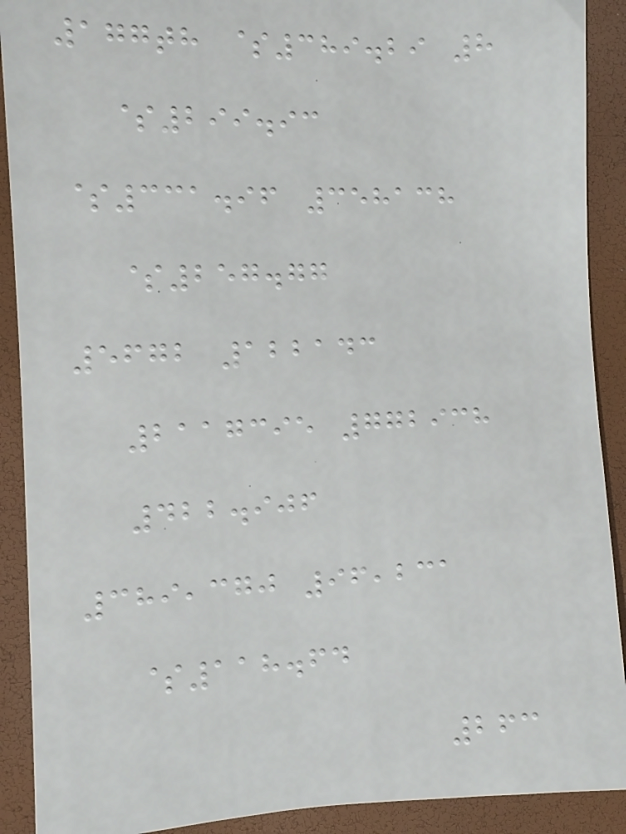177th $389.29 8
$299.93
$331.96 358138
$257.77
5672 122143
2117395 772938
422.906
389,370 96,231
$118.64
263
